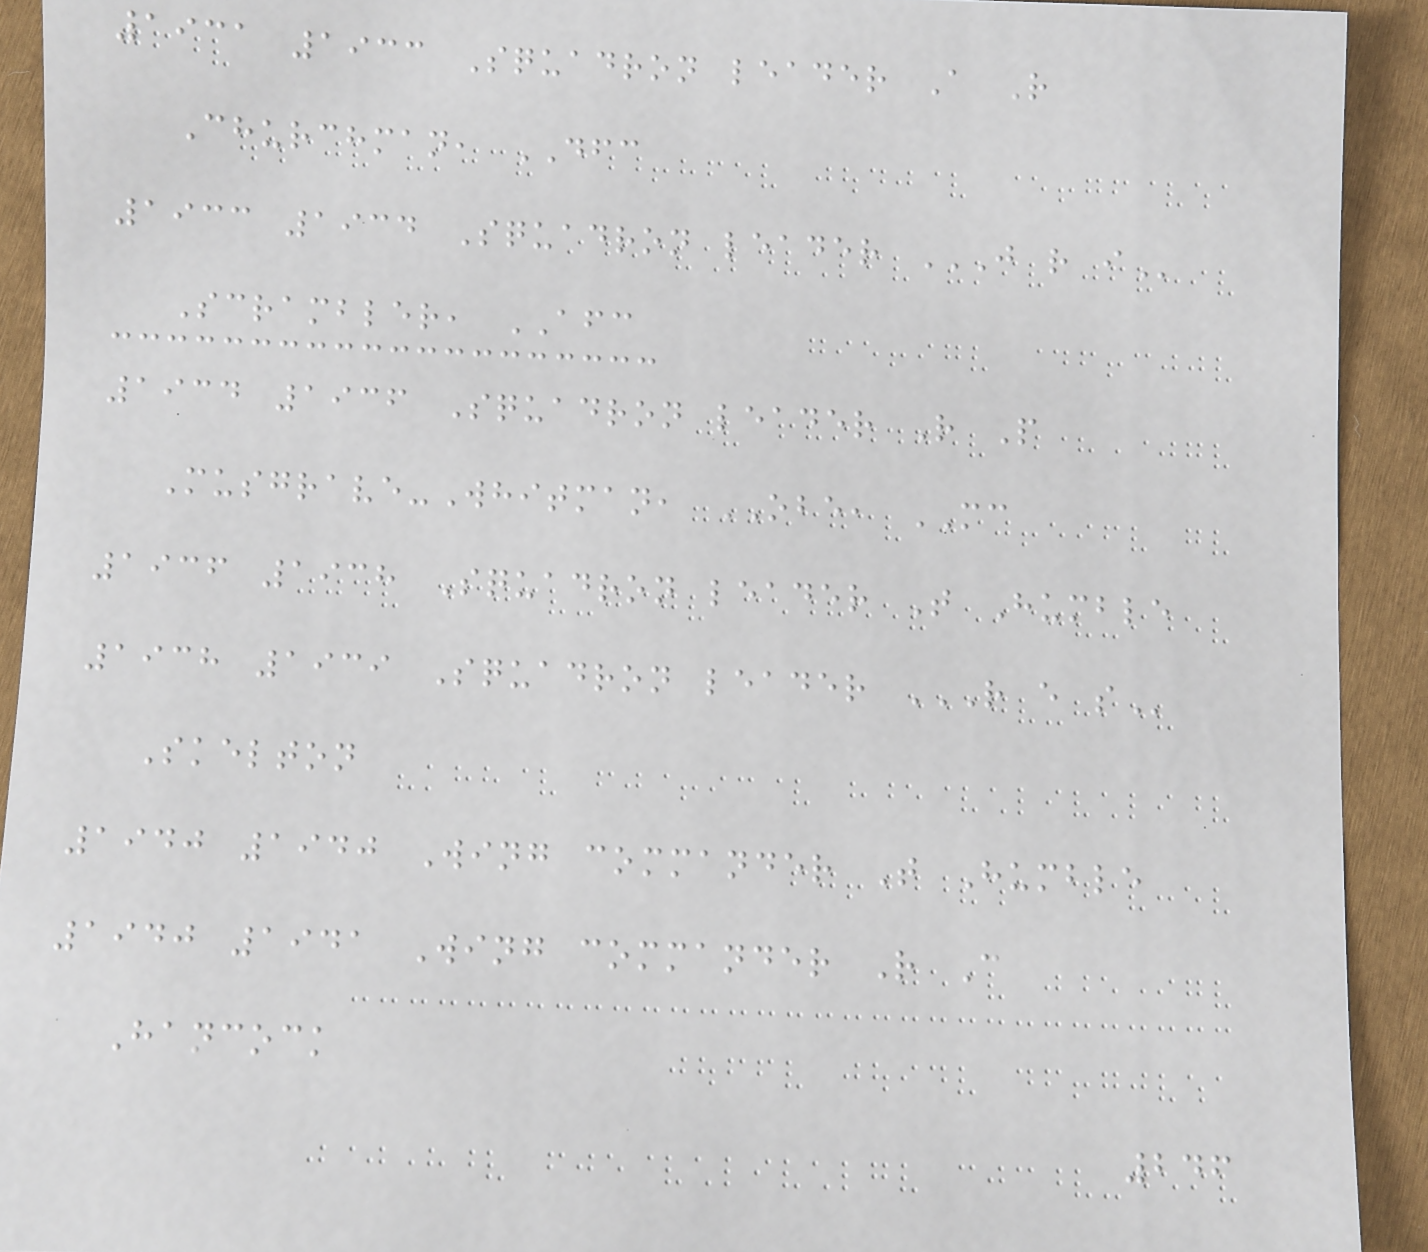1931 1933 Squadron leader A R
Churchman, DFC
1933 1934 Squadron leader J R I
Scrambler, AFC
1934 1936 Squadron leader R P
Musgrave-Whitman, OBE, MC
1936 1938 Squadron leader T Humble
1938 1939 Squadron leader R E S
Skelton
1940 1940 Wing commander T Humble
1940 1941 Wing commander R C
Hancock
246
